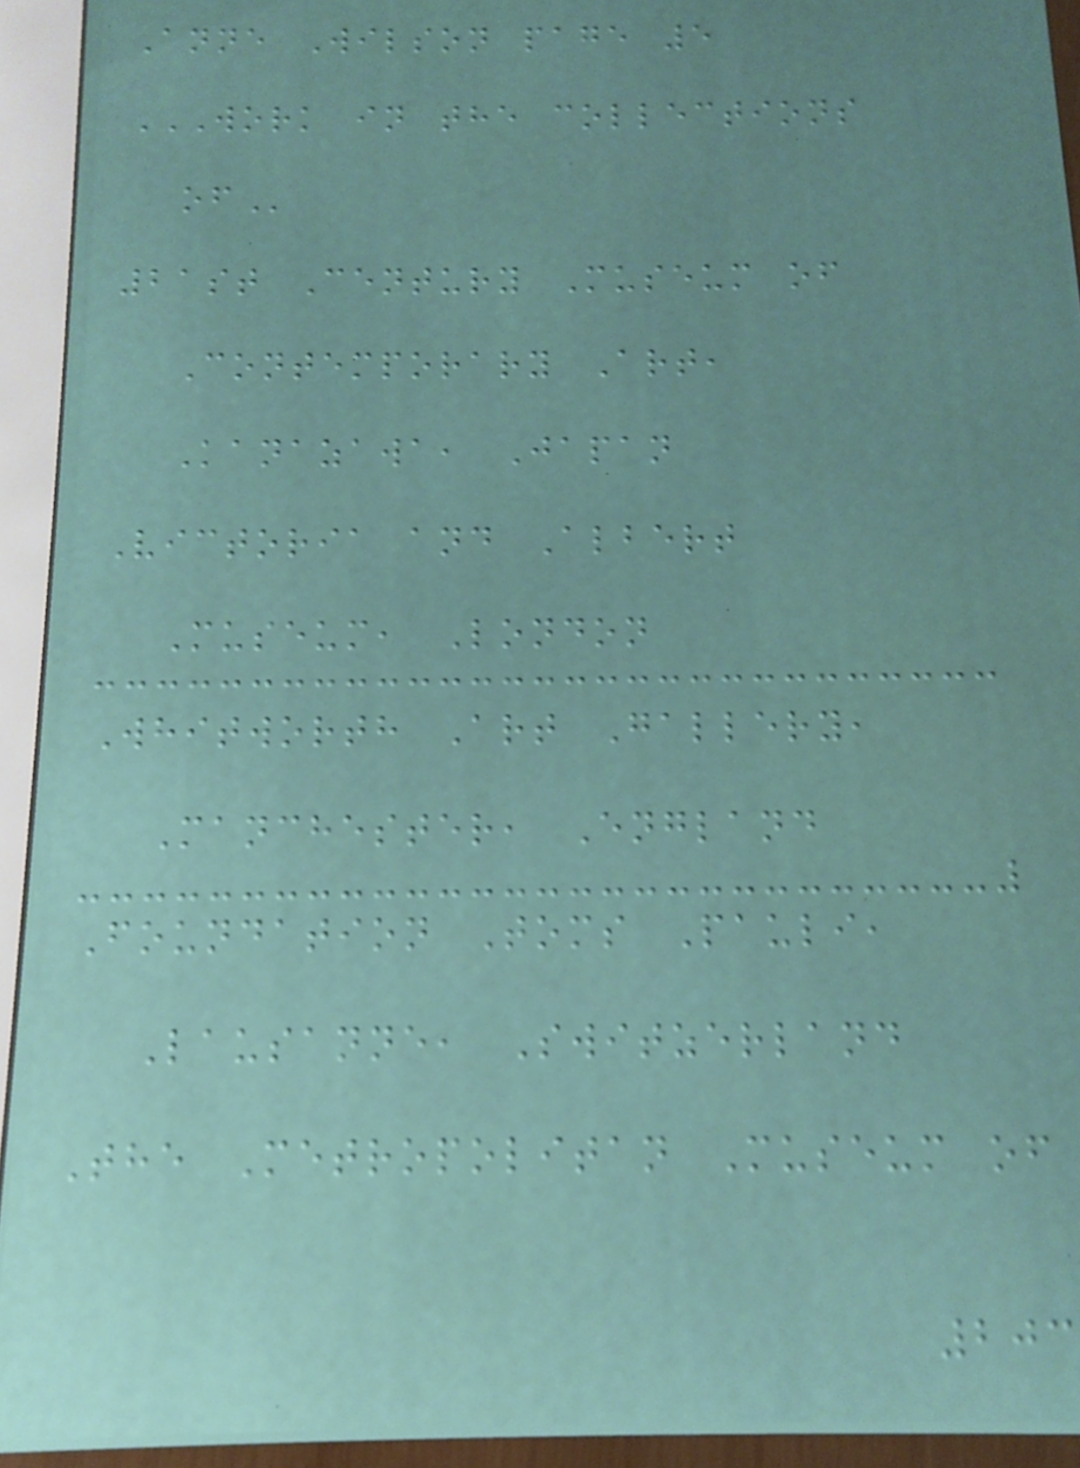Anne Wilson page 5
WORK IN THE COLLECTIONS
OF
21st Century Museum of
Contemporary Art,
Kanazawa, Japan
Victoria and Albert
Museum, London
Whitworth Art Gallery,
Manchester, England
Foundation Toms Pauli,
Lausanne, Switzerland
The Metropolitan Museum of
203
